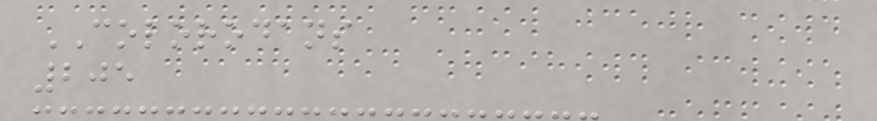COLORODANS
205
